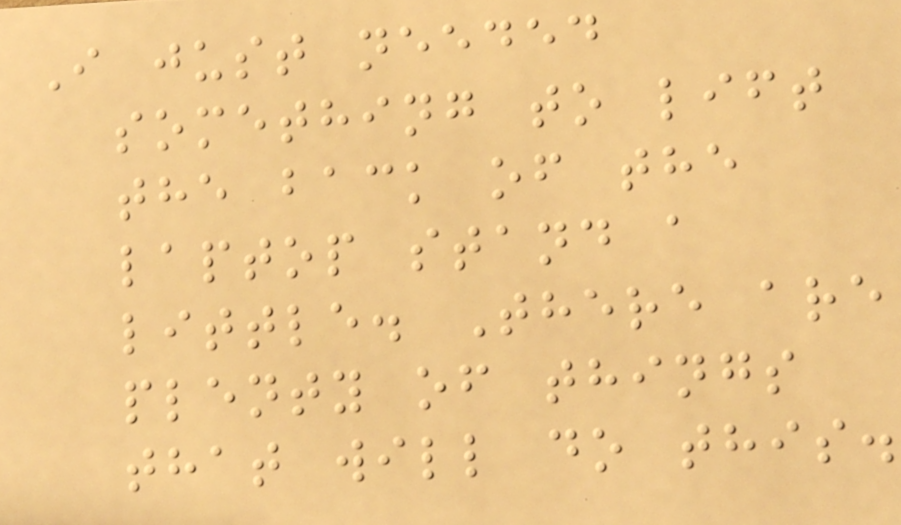I just needed
something to lift
the back of the
laptop stand a
little. There are
plenty of things
that will do this.
